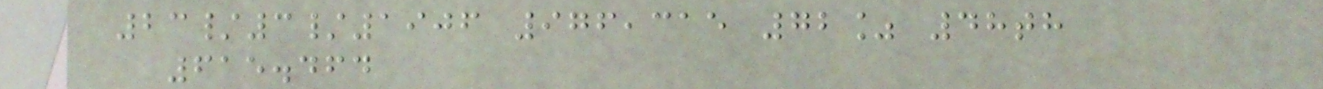23/3/1906 976,315 72% 48th
615.464
